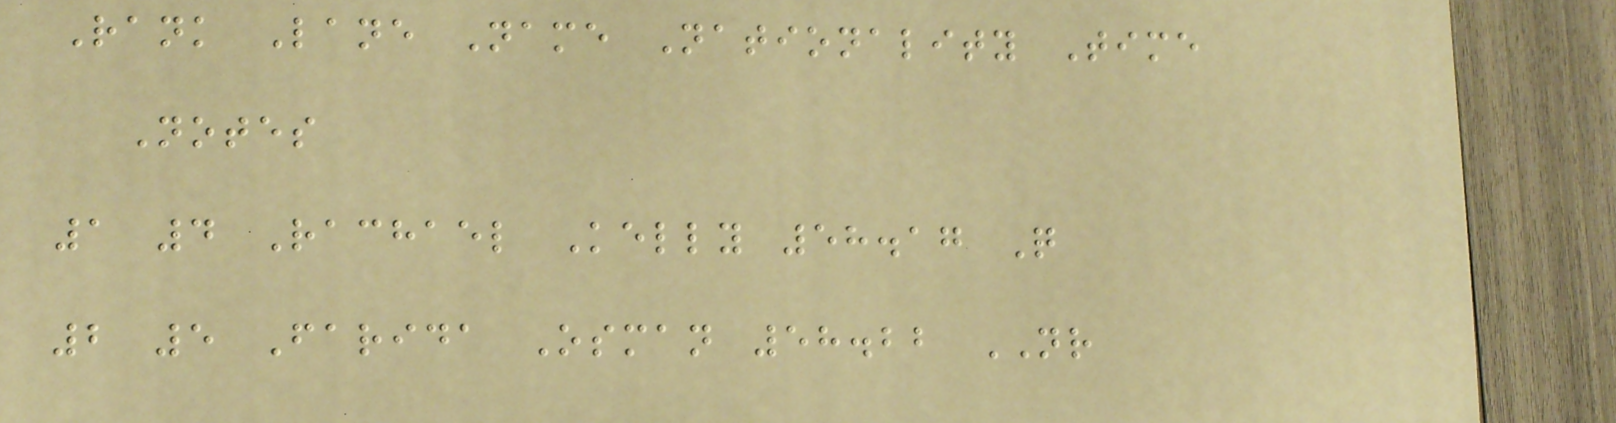Rank Lane Name Nationality Time
Notes
1 4 Rachael Kelly 58.17 Q
2 5 Farida Osman 58.22 NR
